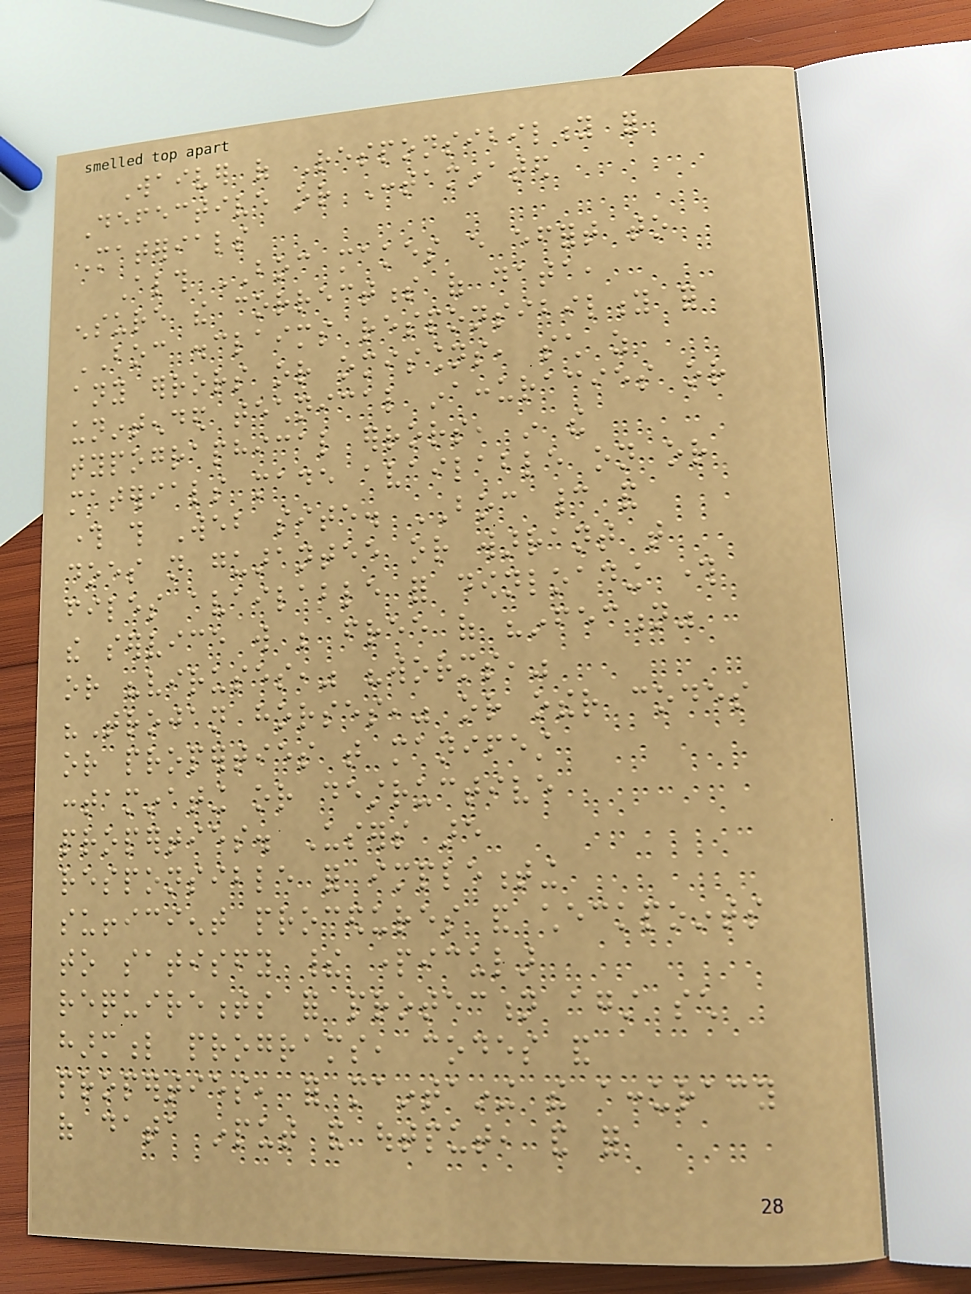Waiver of Responsibility for
Defective or Contaminated
Materials
Although BOC makes every effort to
ensure the correctness of data,
BOC disclaims responsibility for
any errors or omissions, such as
unintended technical inaccuracies or
typographical errors, in the
materials made available on or
through this Web site. BOC cannot and
does not guarantee or warrant that
files available for downloading through
the service will be free of "infection"
or "viruses," "worms,"
"Trojan horses," or other codes
or properties that manifest
contaminating or destructive
properties. Users are
responsible for implementing
sufficient procedures and checkpoints
to satisfy their particular
requirements for protection against such
harmful programs, codes and
properties, for maintaining the accuracy
of data input and output, and for
